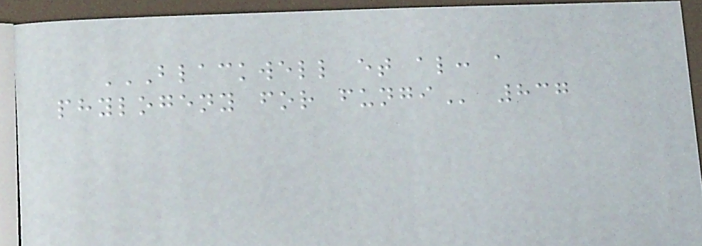BLACKWELL ET AL: A
PHYLOGENY FOR FUNGI 837
